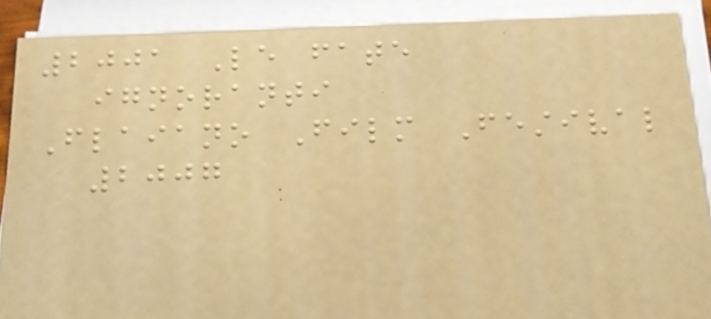2001 Le fate
ignoranti
Flaiano Film Festival
2007
